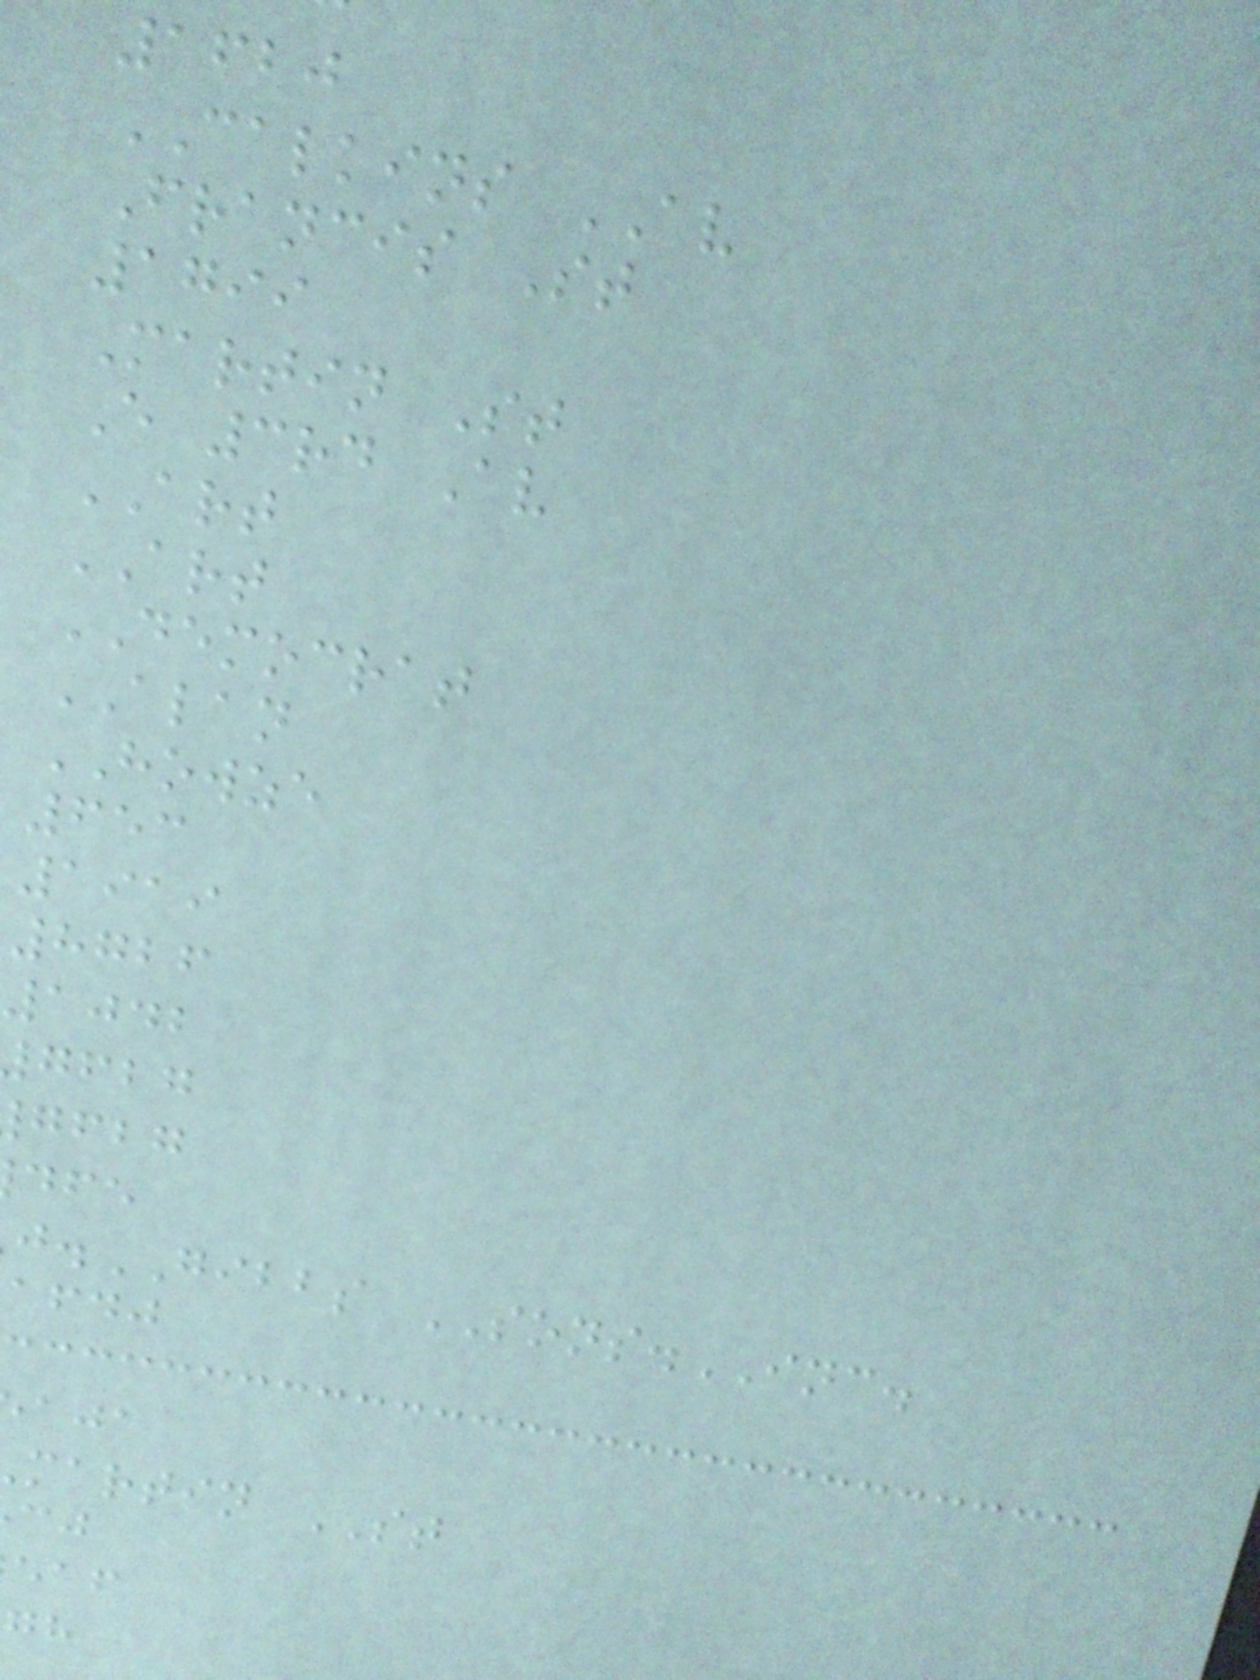1620
CALKINS AV
Francis St
1799
Martin St
E 3rd Av
ART
ART
DEMOCRAT
ALAN
HOWZE
653
1919
8726
1042
gfbg
gfbg
.GIBBS SONS.INC.
afdj
martin ST
